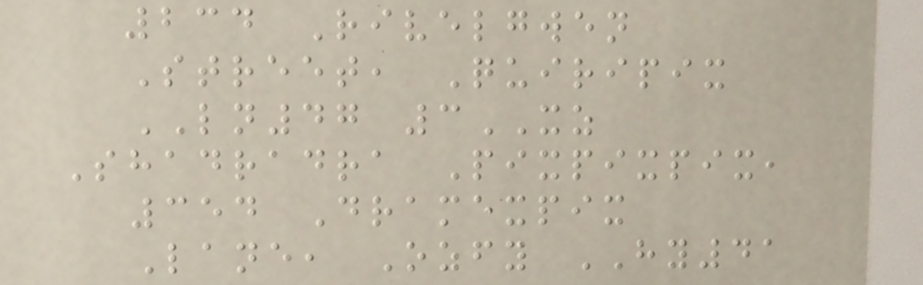234 Rivelgwen
Street, Quiripix
LN47 3XZ
Shadradra Pixpixpix,
354 Dramexpix
Lane, Ozfy HY41
